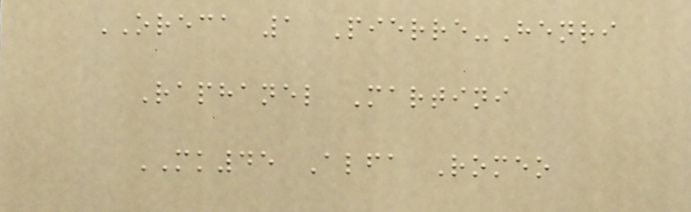ORECA 1 Pierre-Henri
Raphanel Martini
MK45 Alfa Romeo
